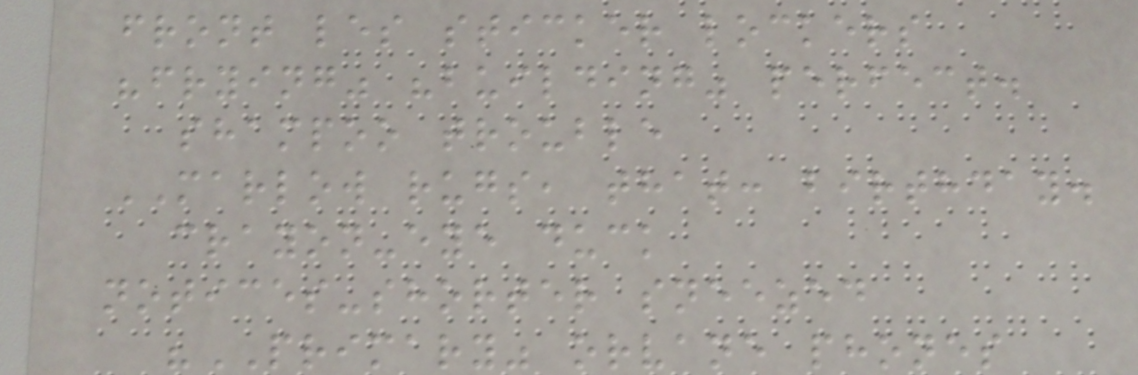front les sticker lockers
"frying" "building" perfect.
shampoo trouble
MARLOW rugs, that: birthday.
crayon-eye duck
notices-shorter sneezed
"PRIMARY" orvane phones
